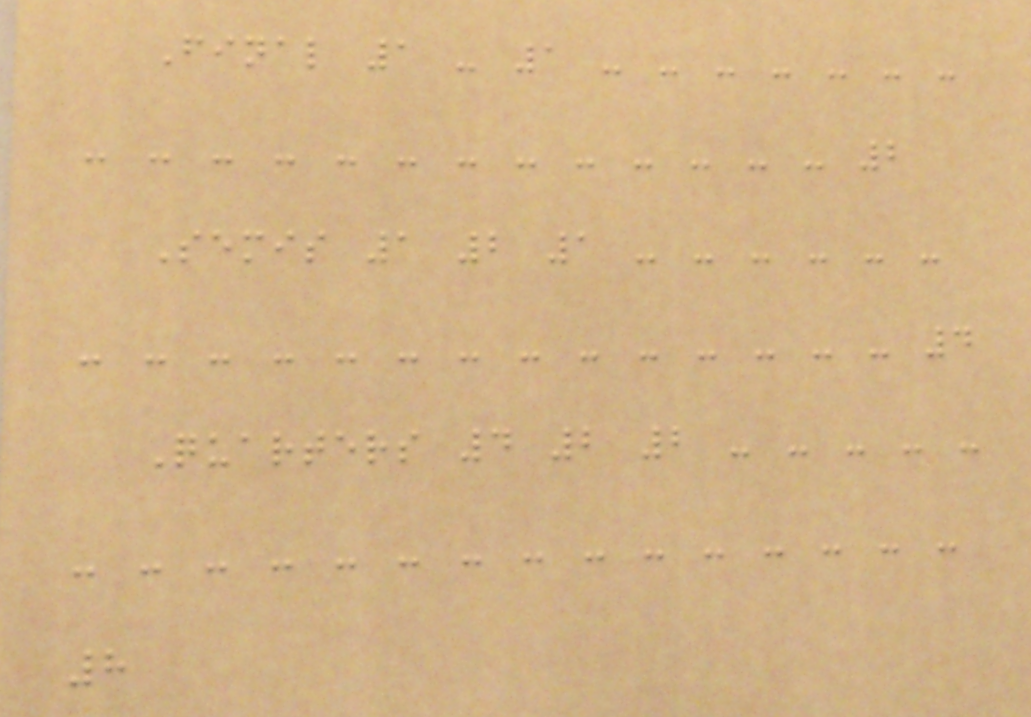Final 1 - 1 - - - - - - -
- - - - - - - - - - - - - 2
Semis 1 2 1 - - - - - -
- - - - - - - - - - - - - - 4
Quarters 4 2 2 - - - - -
- - - - - - - - - - - - - - -
8
